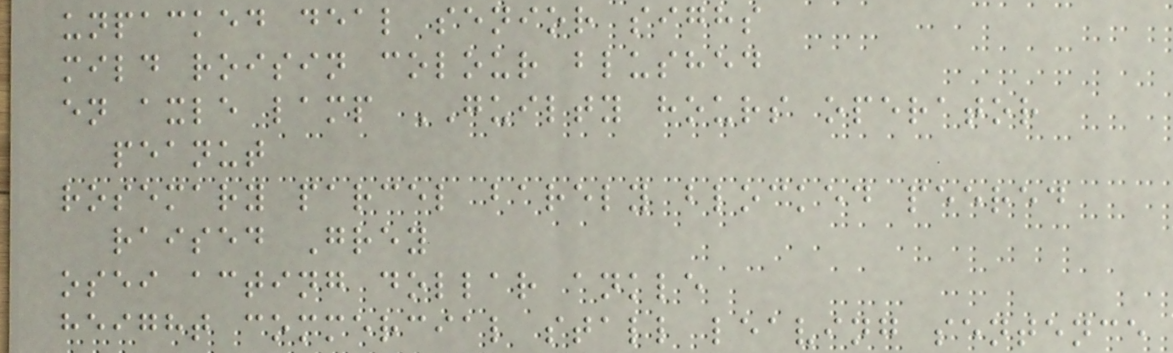unpacked deal senior sighs
mild roisin colour blushed
en axle lamp GUILTY hours operator
peanut
rosemary parcel barely blocked peered
raised Grey
osei acting dollar ankle
height commercial stall leaving sentence
